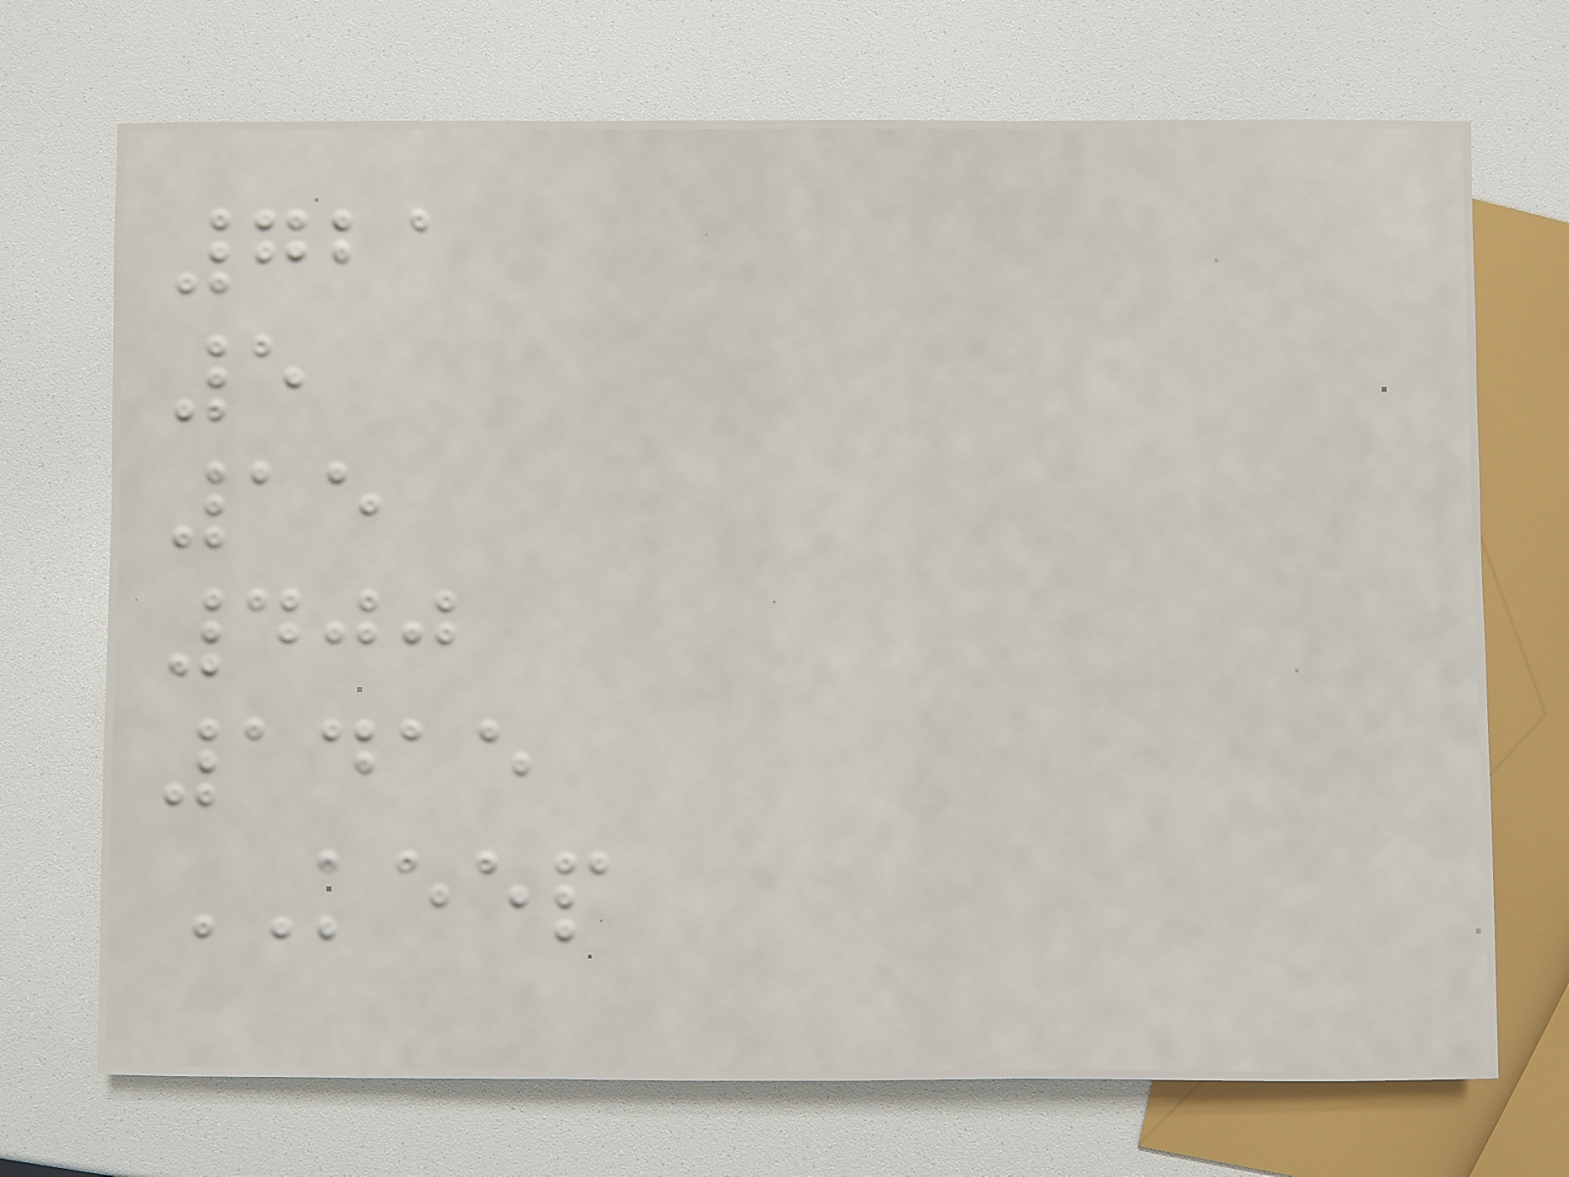721
5
15
400
1415
KEEP
